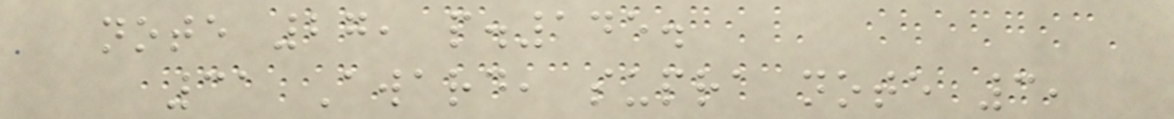note 27, p.145.
31 Award, supra note 3,
